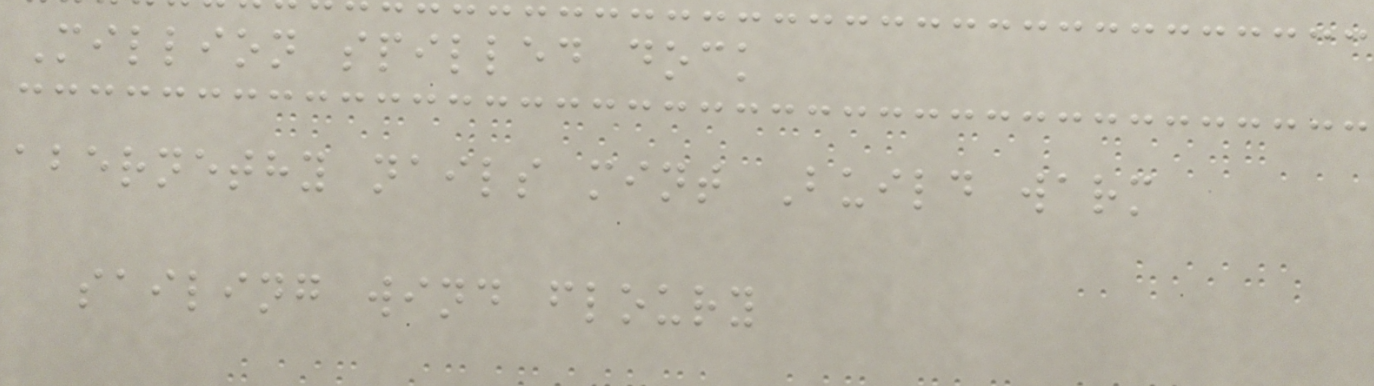Million spilled dock
abernethy nails mint Build warm
sailing wind floury
